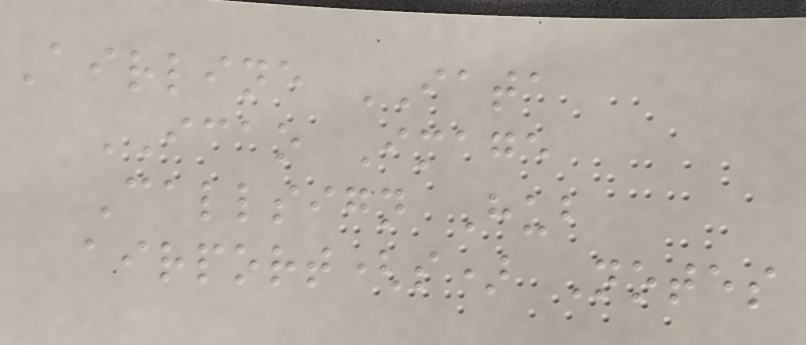Airline IATA
ICAO Image
Callsign Hub
airport(s) Notes
